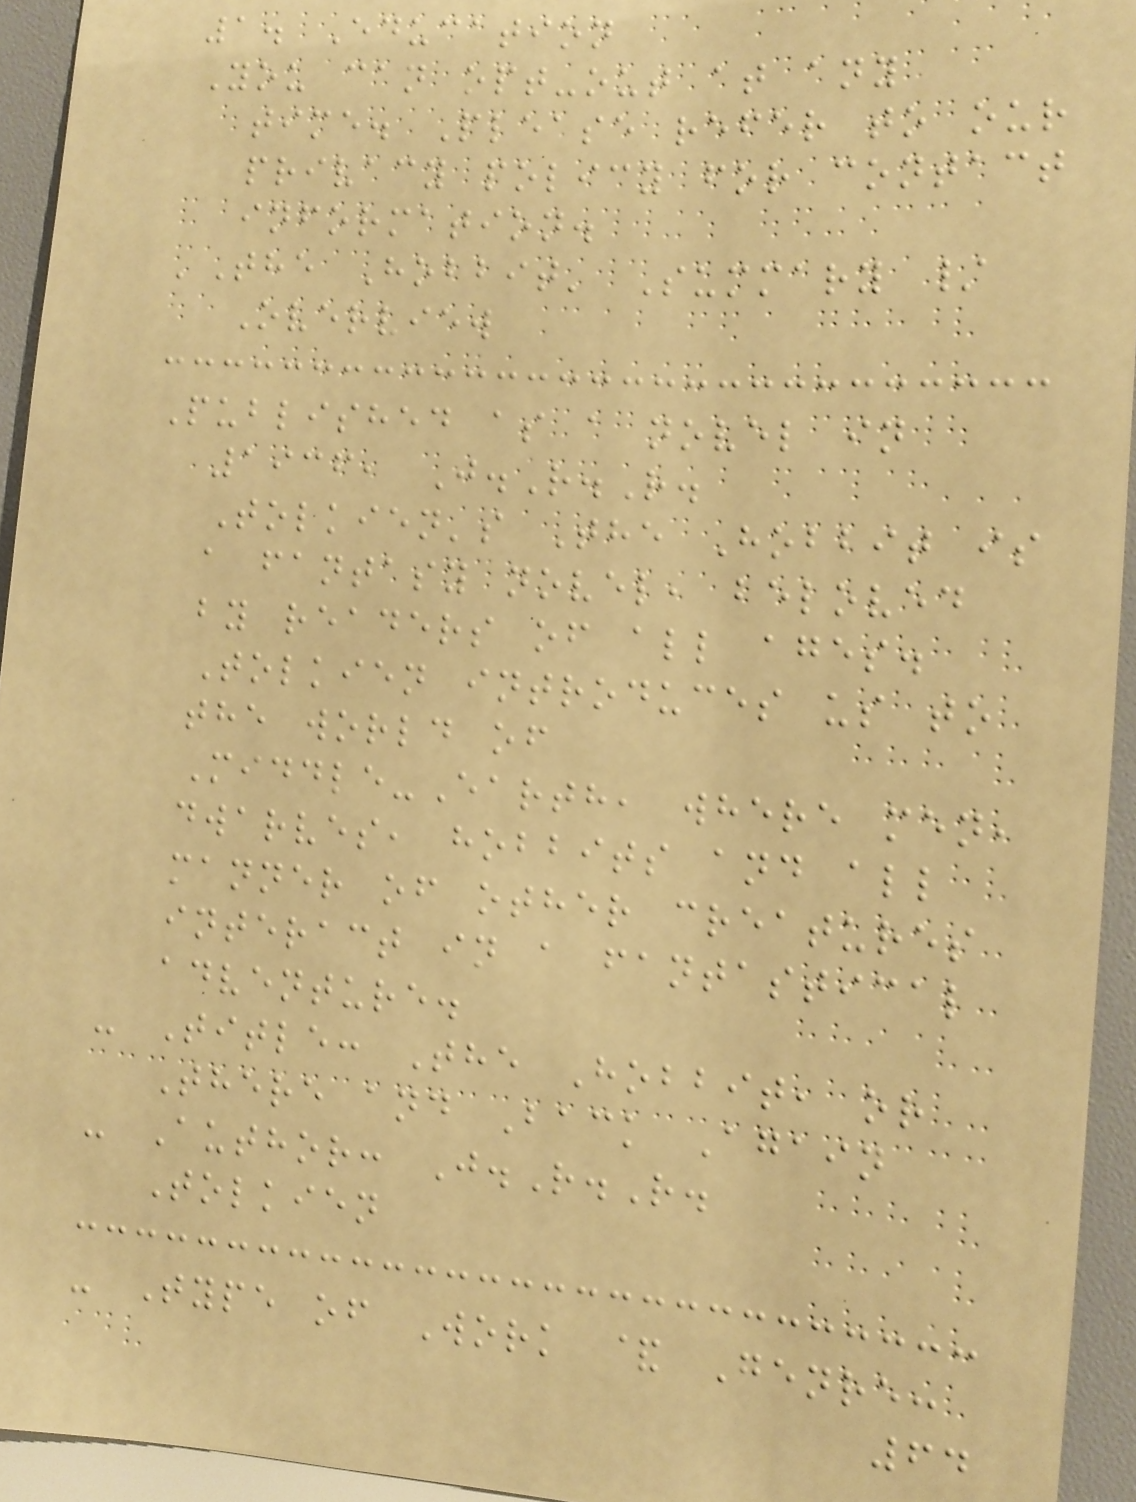1. Education
You can opt-out at any
time. Please refer to our
privacy policy for contact
information.
'The Hobbit' Summary /
Overview
Published as a novel in
1936, J.R.R.
Tolkien's The Hobbit is
a fantasy novel, beloved
by readers of all ages.
Tolkien introduces us to
the world of
Middle-Earth, where men,
dwarves, hobbits and all
manner of other creatures
interact in a fantastical
adventure.
- Title: The Hobbit, or
There and Back Again
- Author: J.R.R.
Tolkien
- Type of Work & Genre:
64
